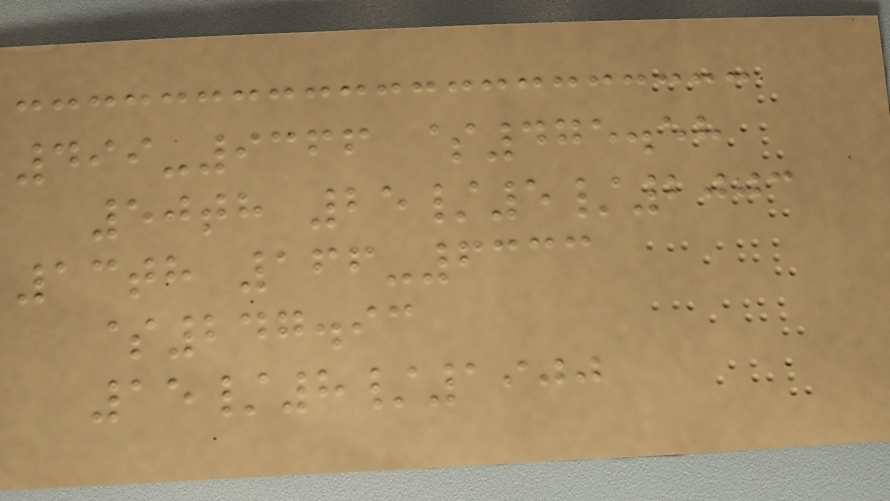499-9366 $475.58
50th 25/5/2003
13th 166-6333
$247.93
15/8/1900
